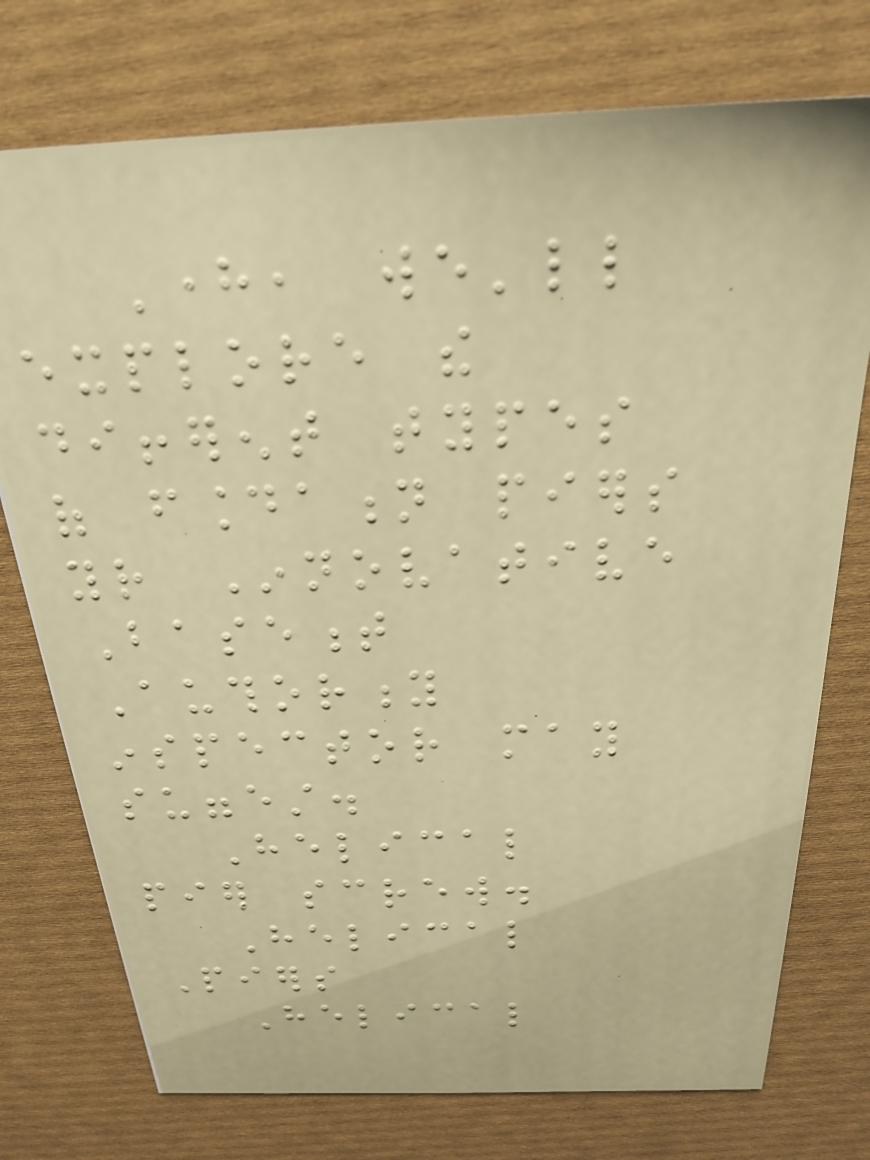Here, we'll
explore the
different types
of foundation piers
your Innovative
Basement
Authority
inspector may
suggest.
Helical
pier screw.
Helical
Piers
Helical
